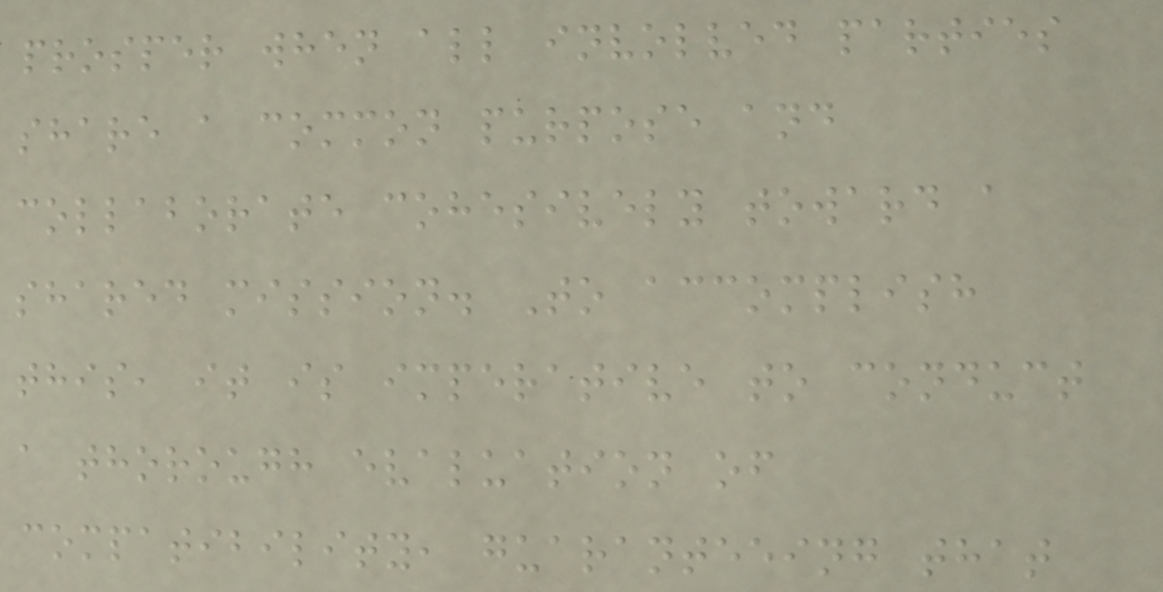prosper when all involved parties
share a common purpose and
collaborate cohesively toward a
shared mission. To accomplish
this, it is imperative to conduct
a thorough evaluation of
compatibility, guaranteeing that
